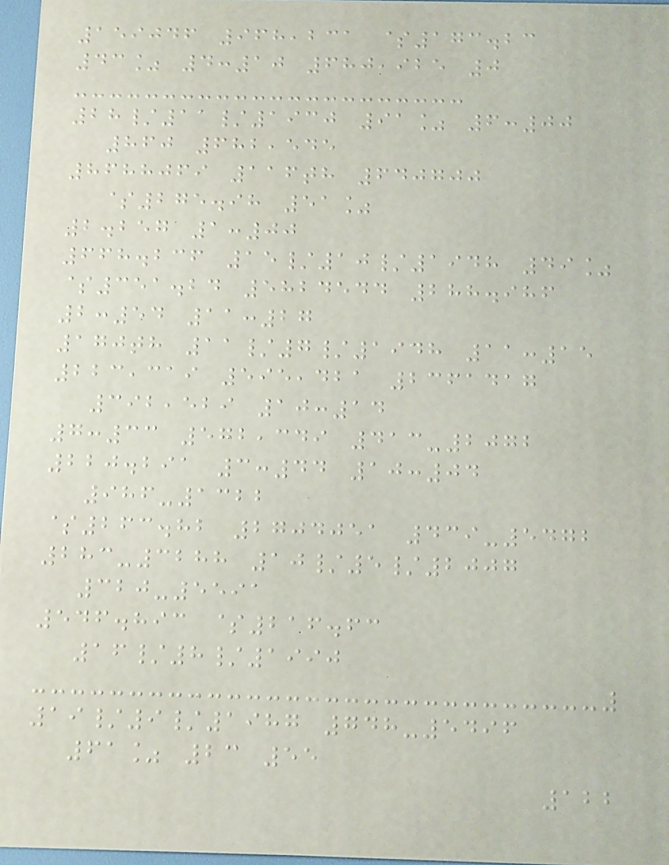159046 968,231 $173.23
43% 4:10 680,925 0
28/11/1930 91% 6:00
860 682,545
8688069 116th 640700
$275.98 51%
2.257 1:00
668.236 15/10/1948 49%
$351.24 5824544 288.986
2:54 11:27
170th 11/7/1948 11:15
223,319 595,421 2361417
392,529 10:14
7:33 572,349 413-2072
220.291 3:44 10:04
986-1322
$263.82 2704051 439-5472
283-3288 10/5/2007
320-5591
546.893 $216.63
16/8/1990
19/9/1987 748-5496
61% 23 55
122
